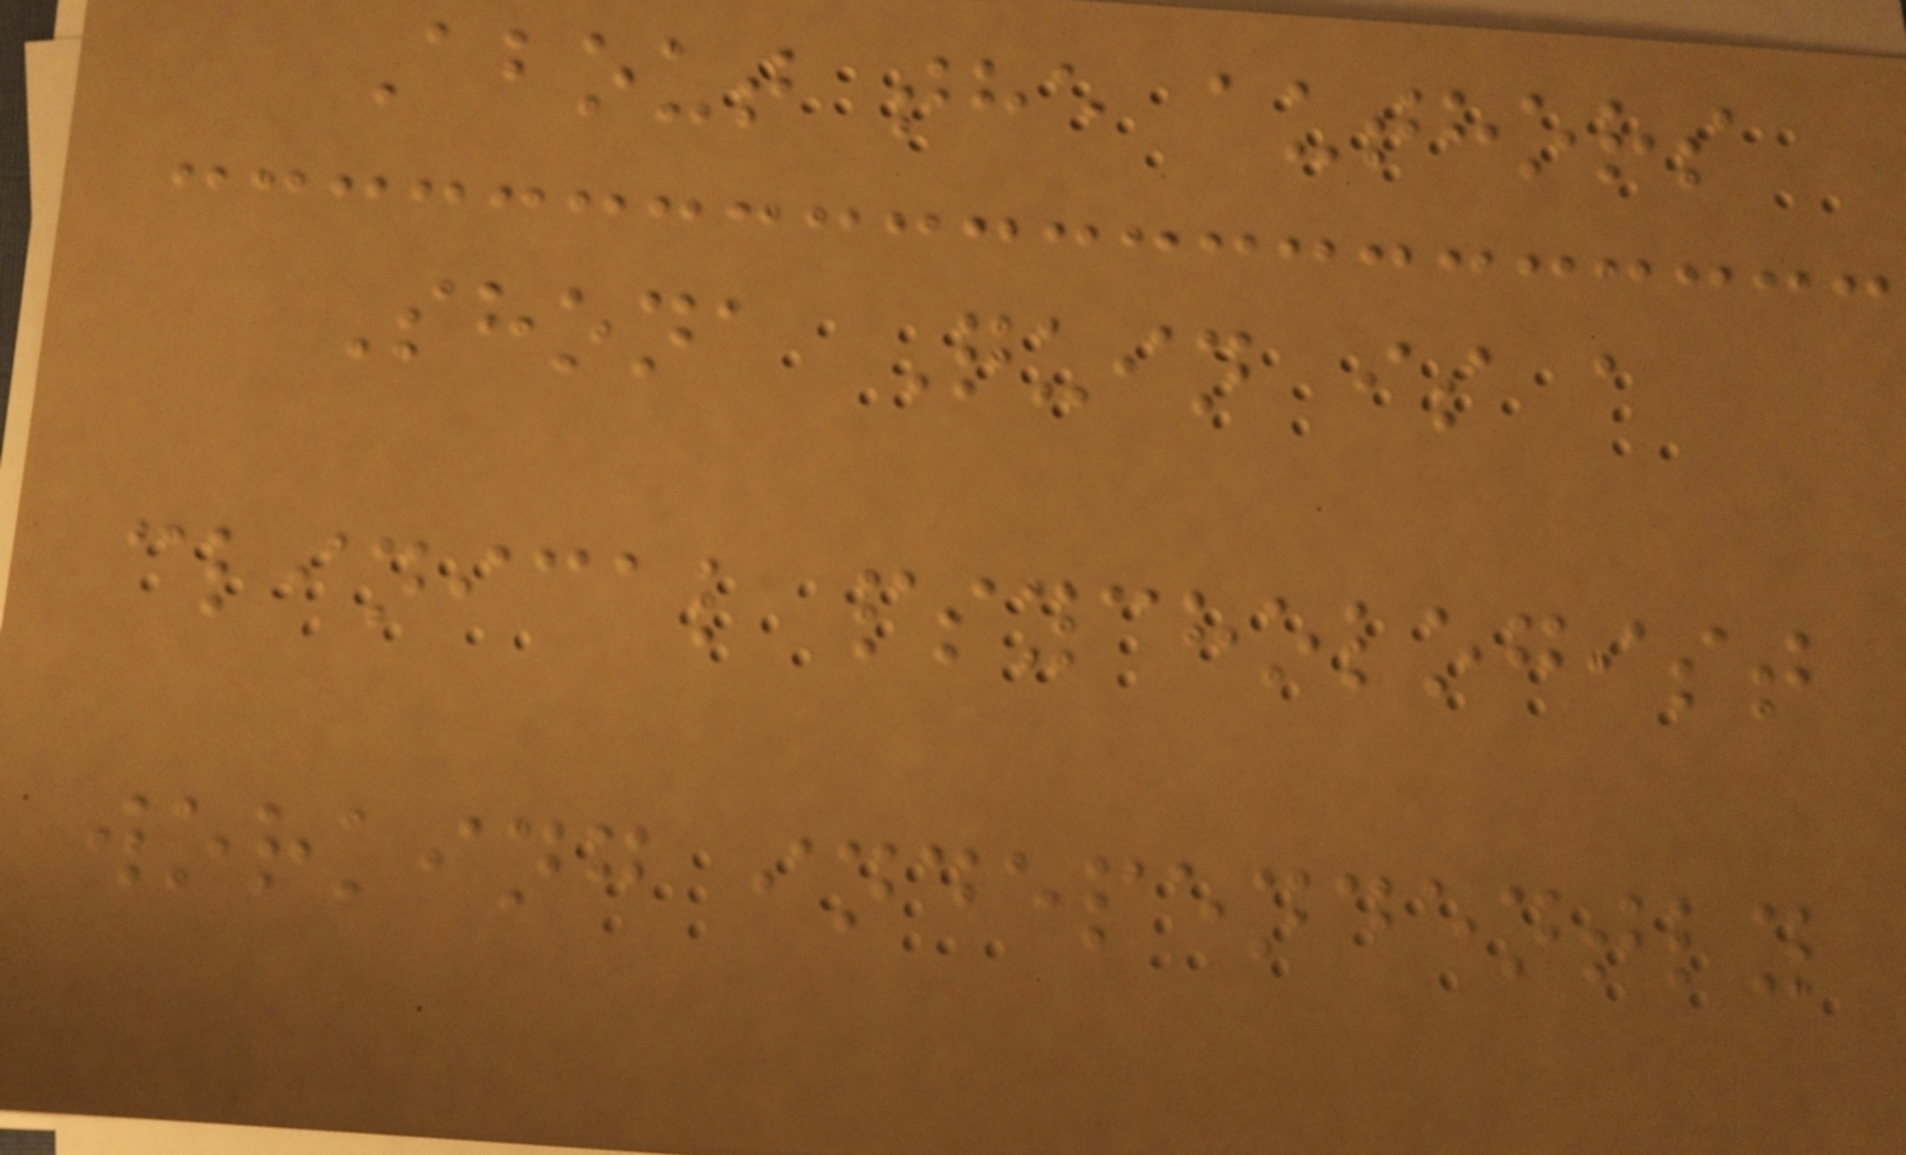About the authors
Shona Quin is a
clinical psychologist
working independently
